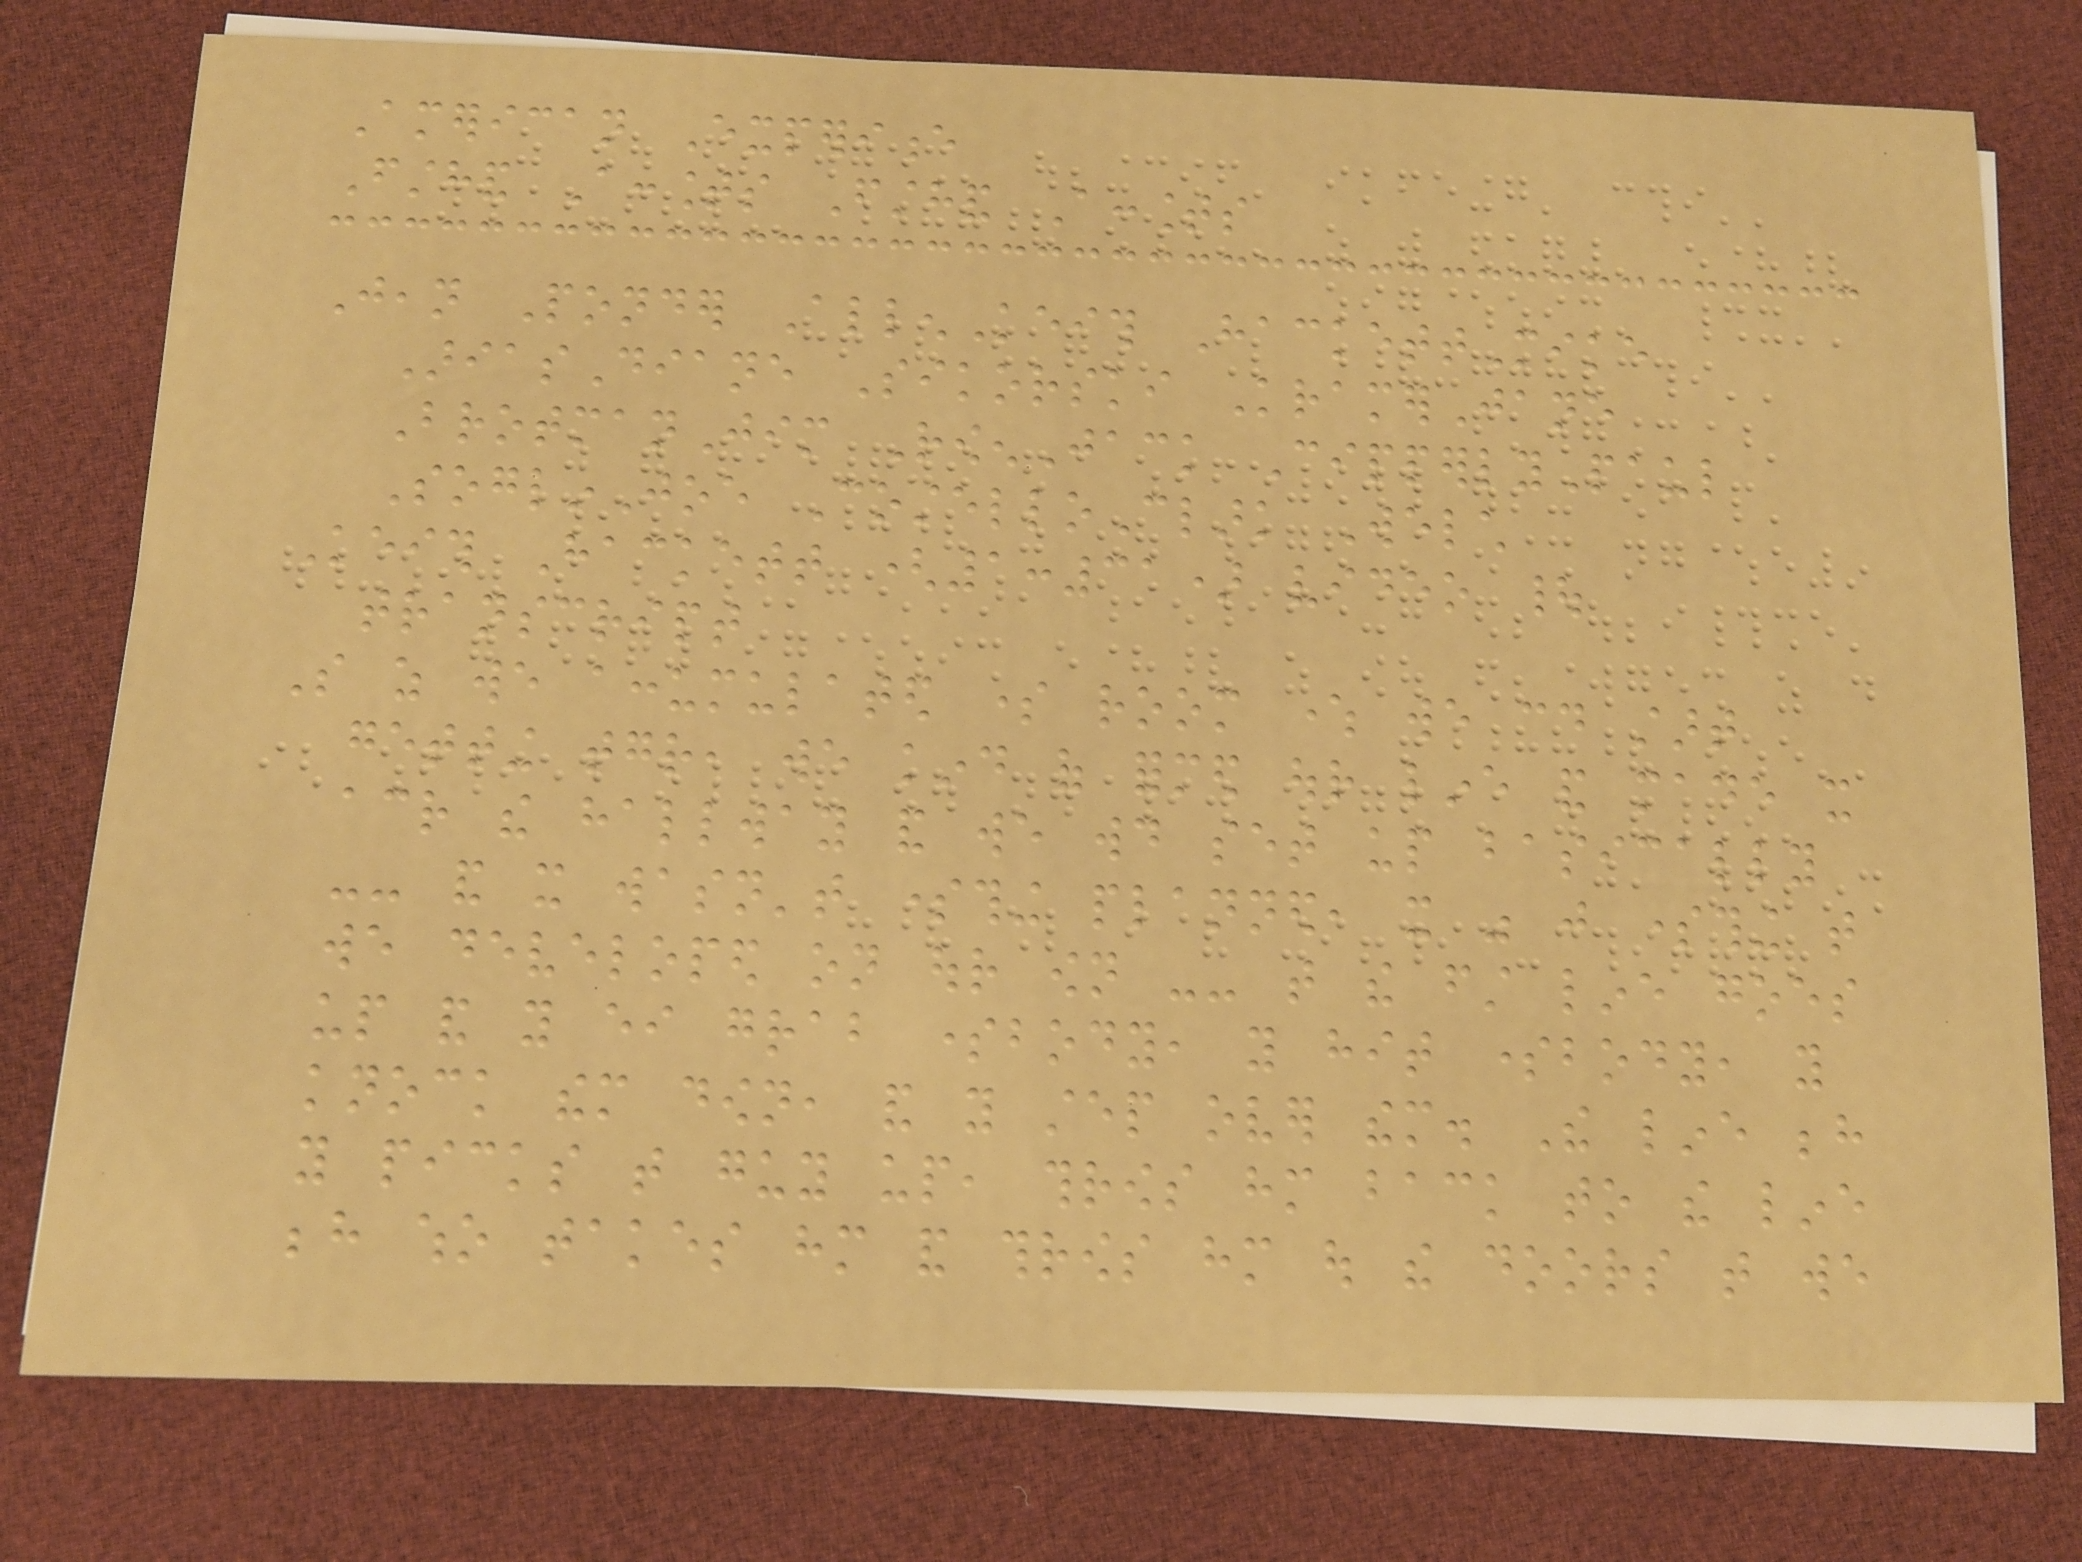American Experience
Firsthand Accounts Firsthand Accounts
Jean Ponder AllenKeith HackettMike
AriasDiane Sikorski KramerJane
BrotmanJim RowenJack CipperlyPaul
SoglinJoe CostelloClark Welch
Keith Hackett (1:31) video |
transcript
So as we accumulated some room where we could start
getting together, we kind of formed our line and made it
across the hallway and we would set up basically
-- and it wasn't something planned, it was just something that
we developed on our own -- that the first line goes
up and you either grab somebody, you hit somebody, you
knock them down, and you step over them. The line behind
you picks that guy up, throws him back to the line
behind who takes him and throws him out the doors that we
